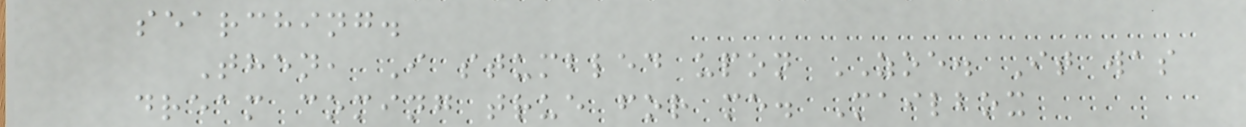searching.
Then, I stumbled upon ZOE. It was
dream coming true for me. Mailbox
